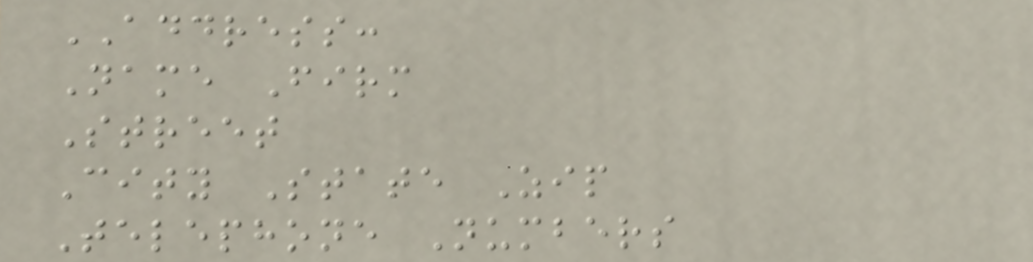ADDRESS:
Name Firm
Street
City State Zip
Telephone Numbers
